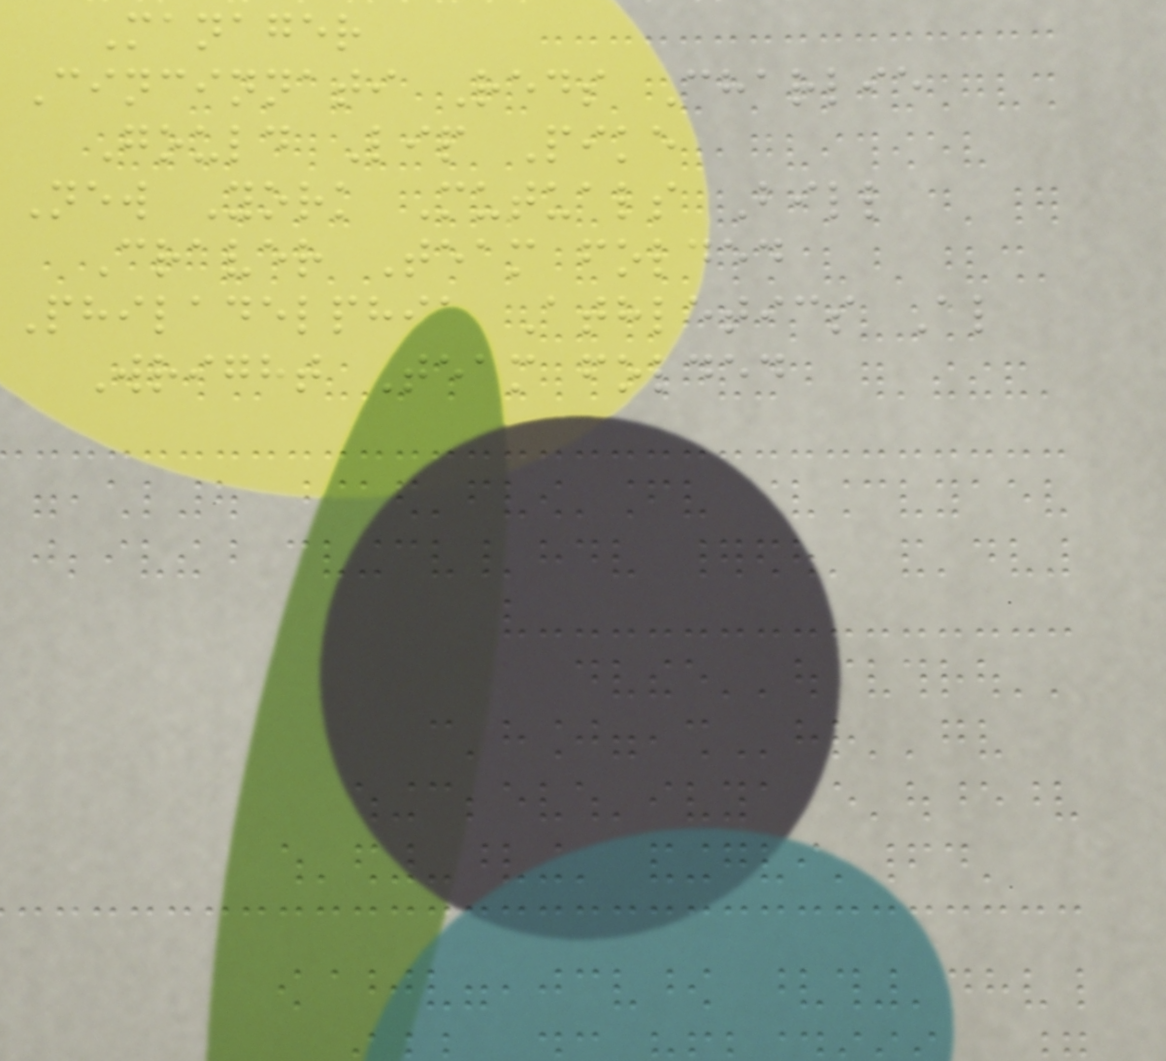Manager
Cincinnati Reds Charlie
Gould Lip Pike
New York Mutuals Bill
Craver Team folded
Philadelphia Athletics Al
Wright Team folded
